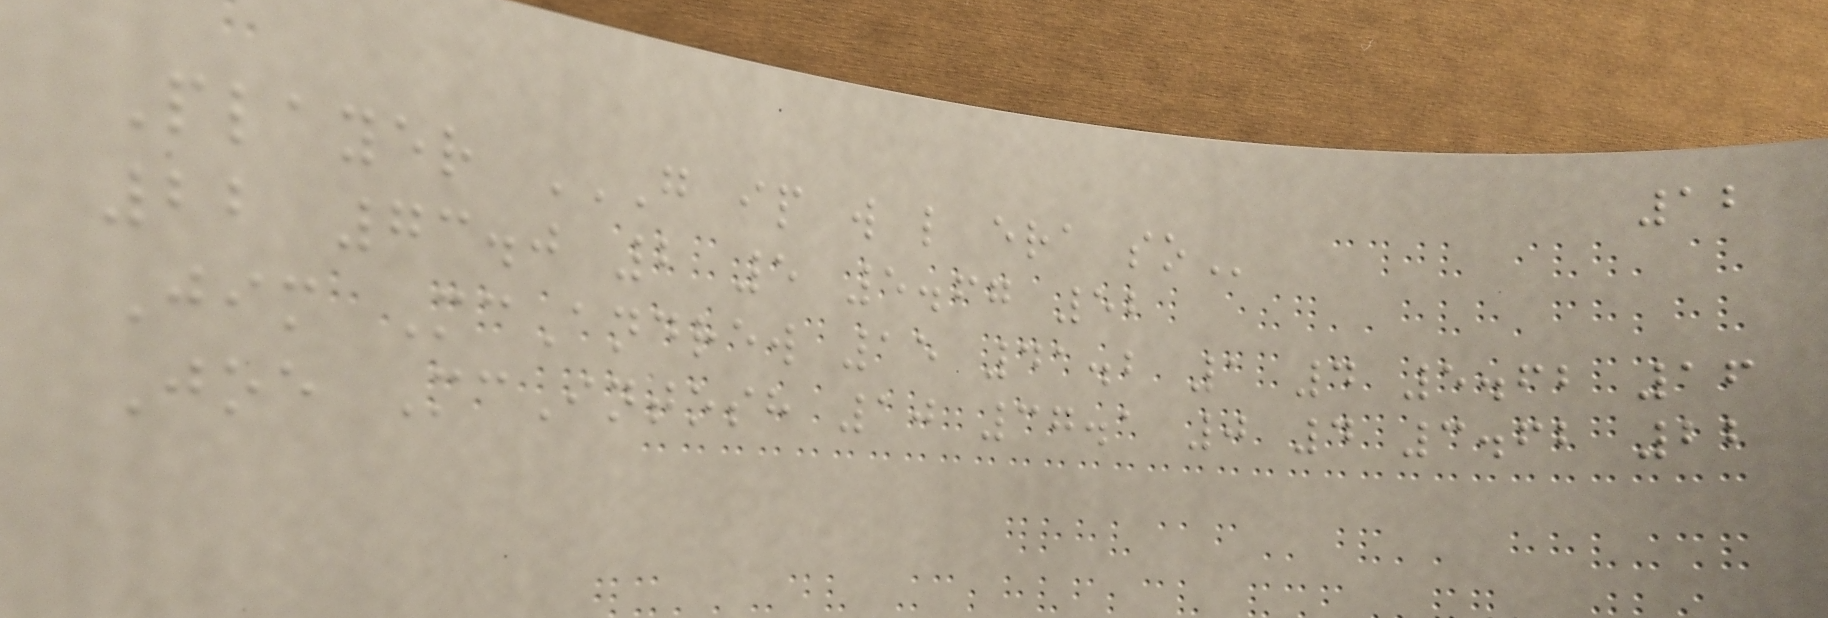12
Player G IP W L ERA SO
22 73.0 2 5 5.67 52
Jim McAndrew 15 41.2 1 4 5.62 16
Joe McIntosh 10 37.1 0 4 3.62 22
